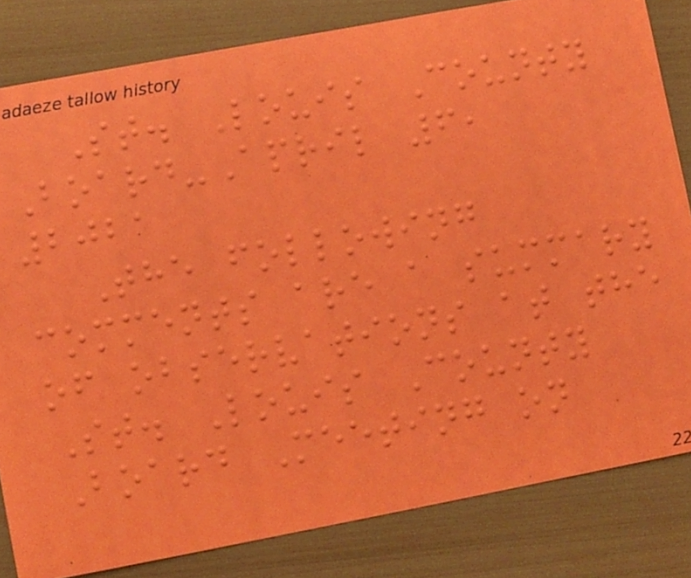St. Louis County
Board-April 6,
2021
The following
comments are a summary
of observations at the
St. Louis County
Board Meeting on
